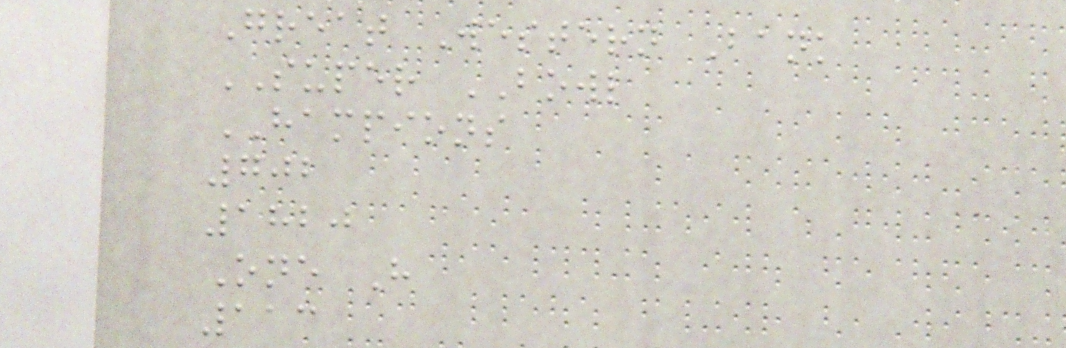Great Western Bank
SUPER BOWL
HAMPIONS
702
1820
One H
113
